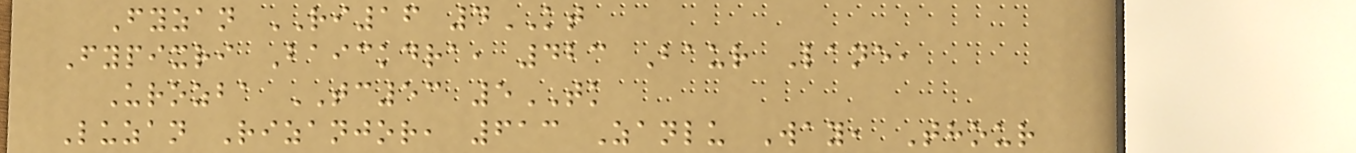Fyzan RI16 4KT
Fypixri Baickdra, 423 Baur Lane,
Urozba TC53 5TK
Luzan Rizanjor, 613 Zanlu Way, Thour
